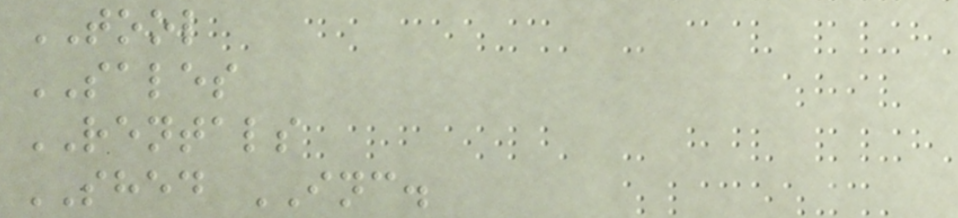TOOL
SALES
RENTALS
SHED INC.
